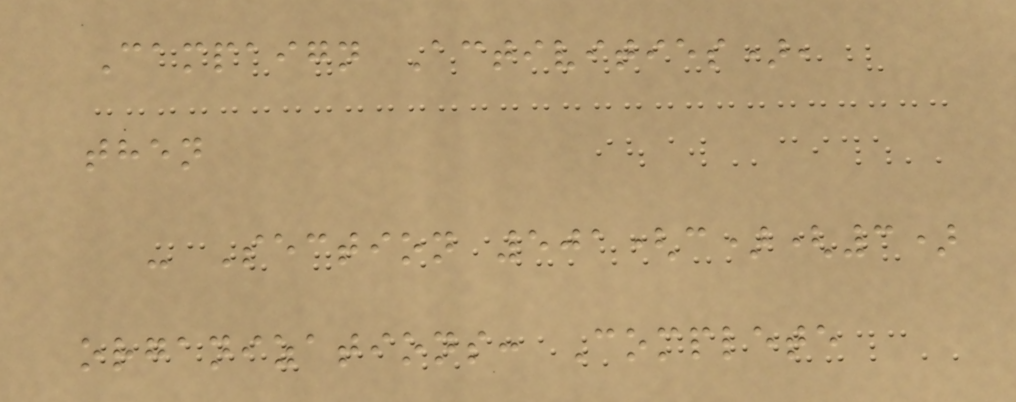Campaign Activities),
then
- Section 501(c)(3)
organizations: Complete
